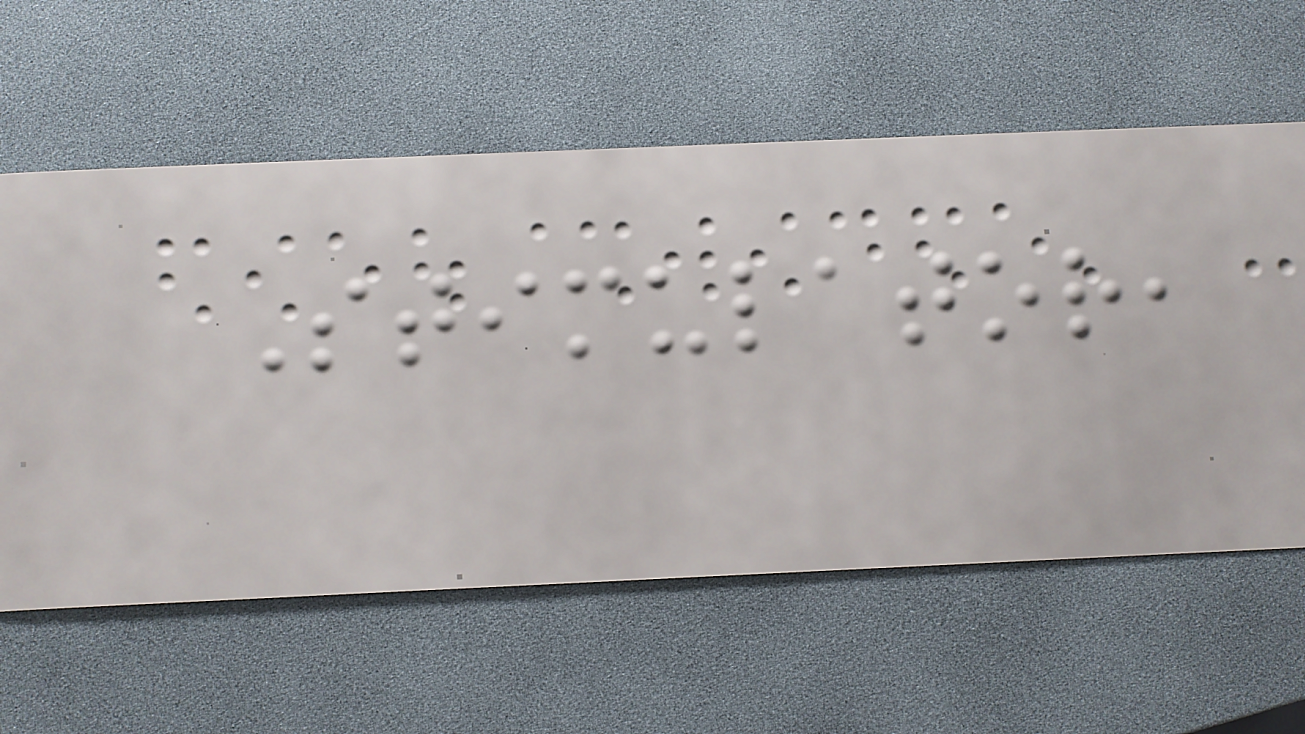Stimulator,
